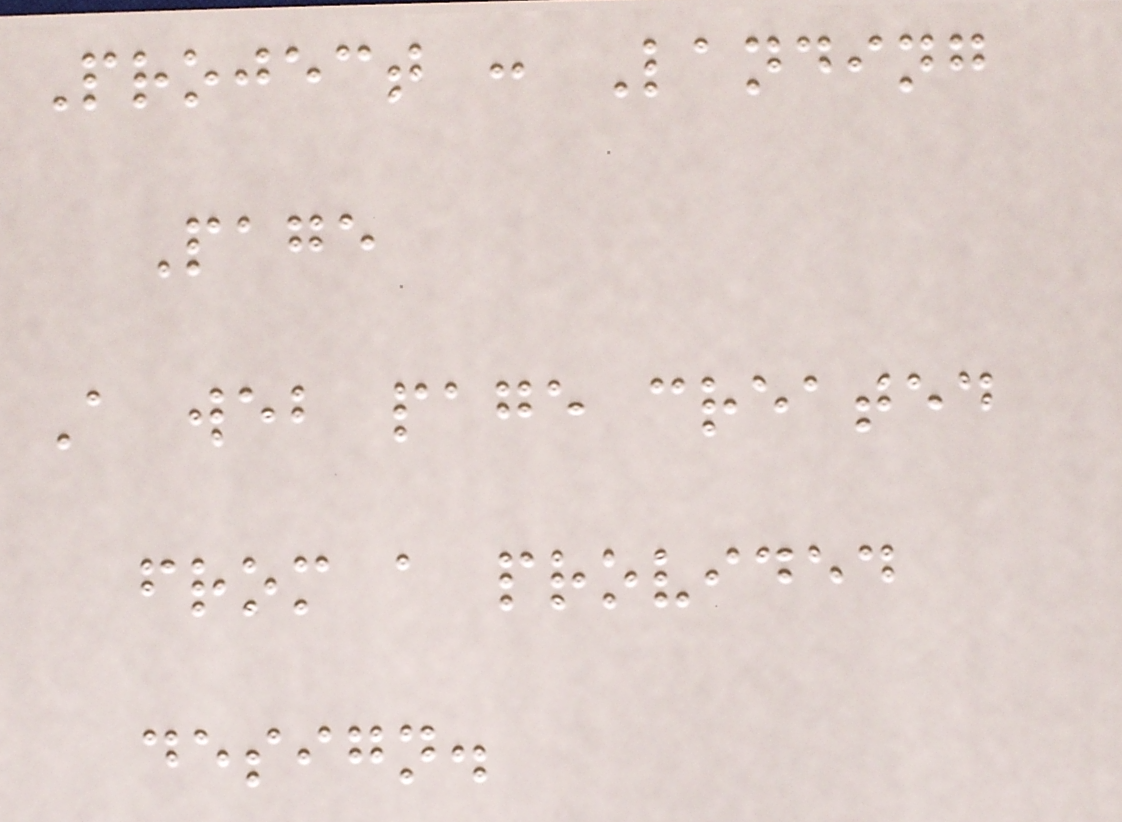Project : Landing
Page
A web page created
from a provided
design.
